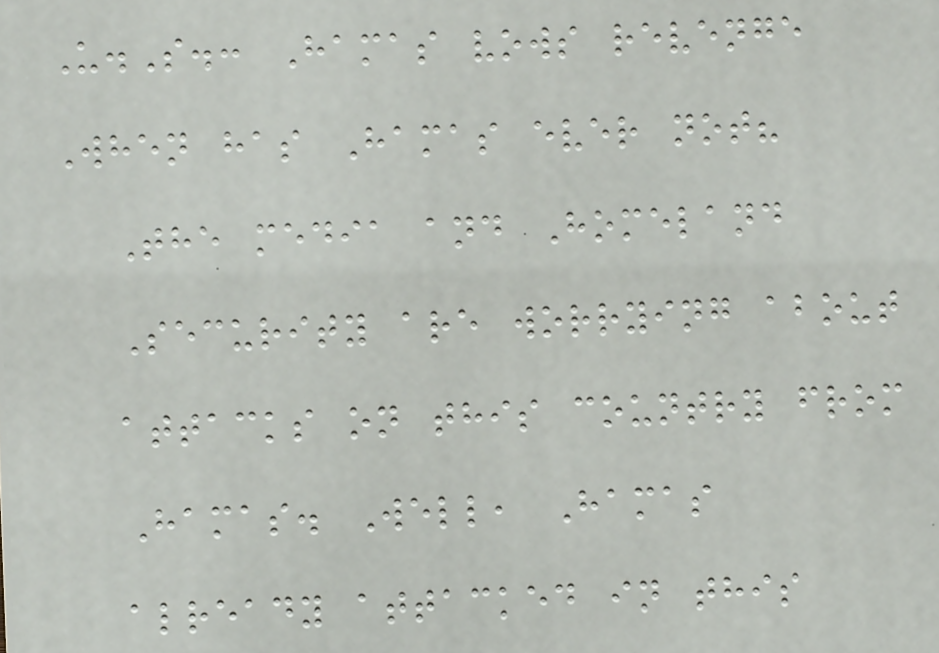U.S.: Hamas vows revenge
When has Hamas ever not?
The media and Homeland
Security are worrying about
attacks on this country from
Hamas. Well, Hamas
already attacked in this
